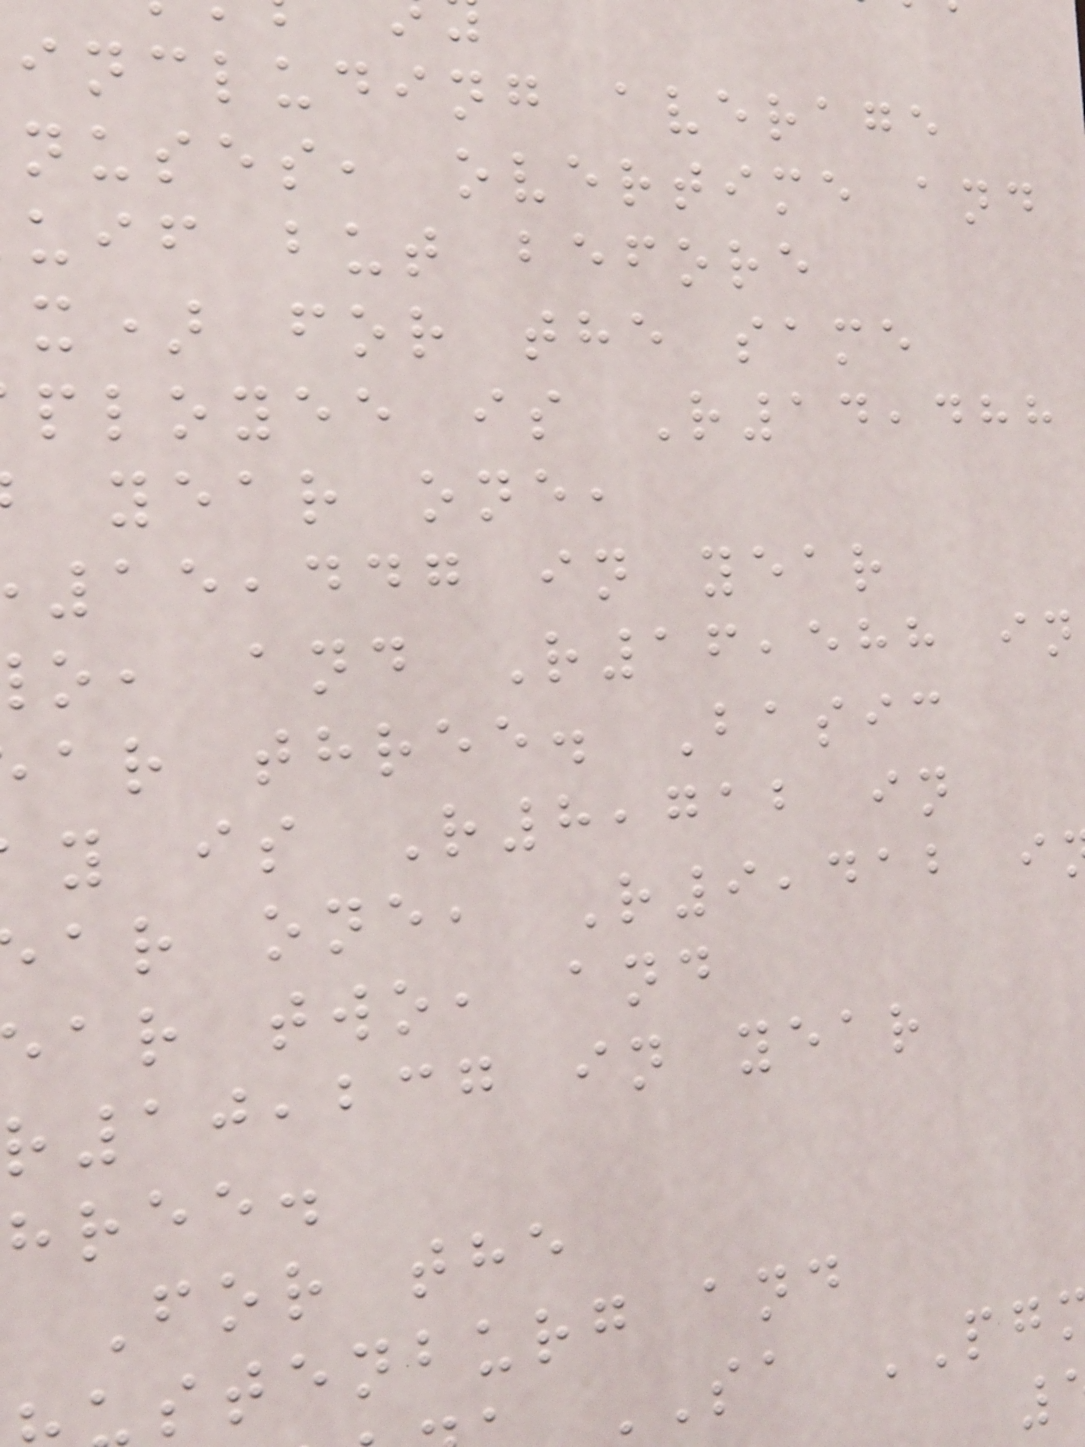including average
nuses, overtime and
uif but before
x) for the same
ployee is R14,488
year one,
15,447 in year
o, and R16,588 in
ar three. Basic
y is R8,712 in
ar one, R9,412 i
ar two, and
r10,237 in year
hree.
For the
stenburg and
SA PG
